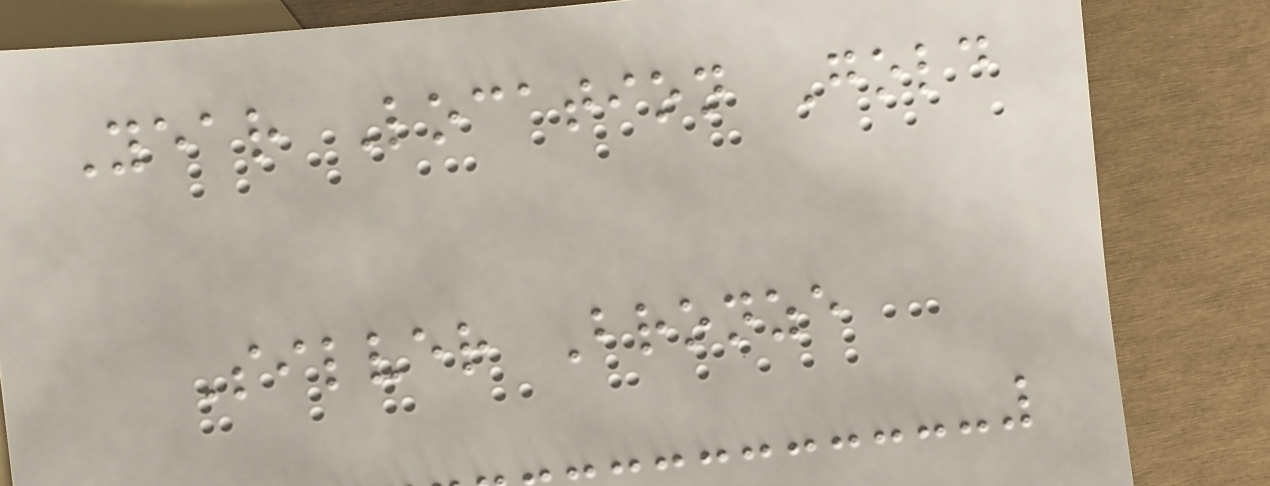Year Location Gold
Silver Bronze
